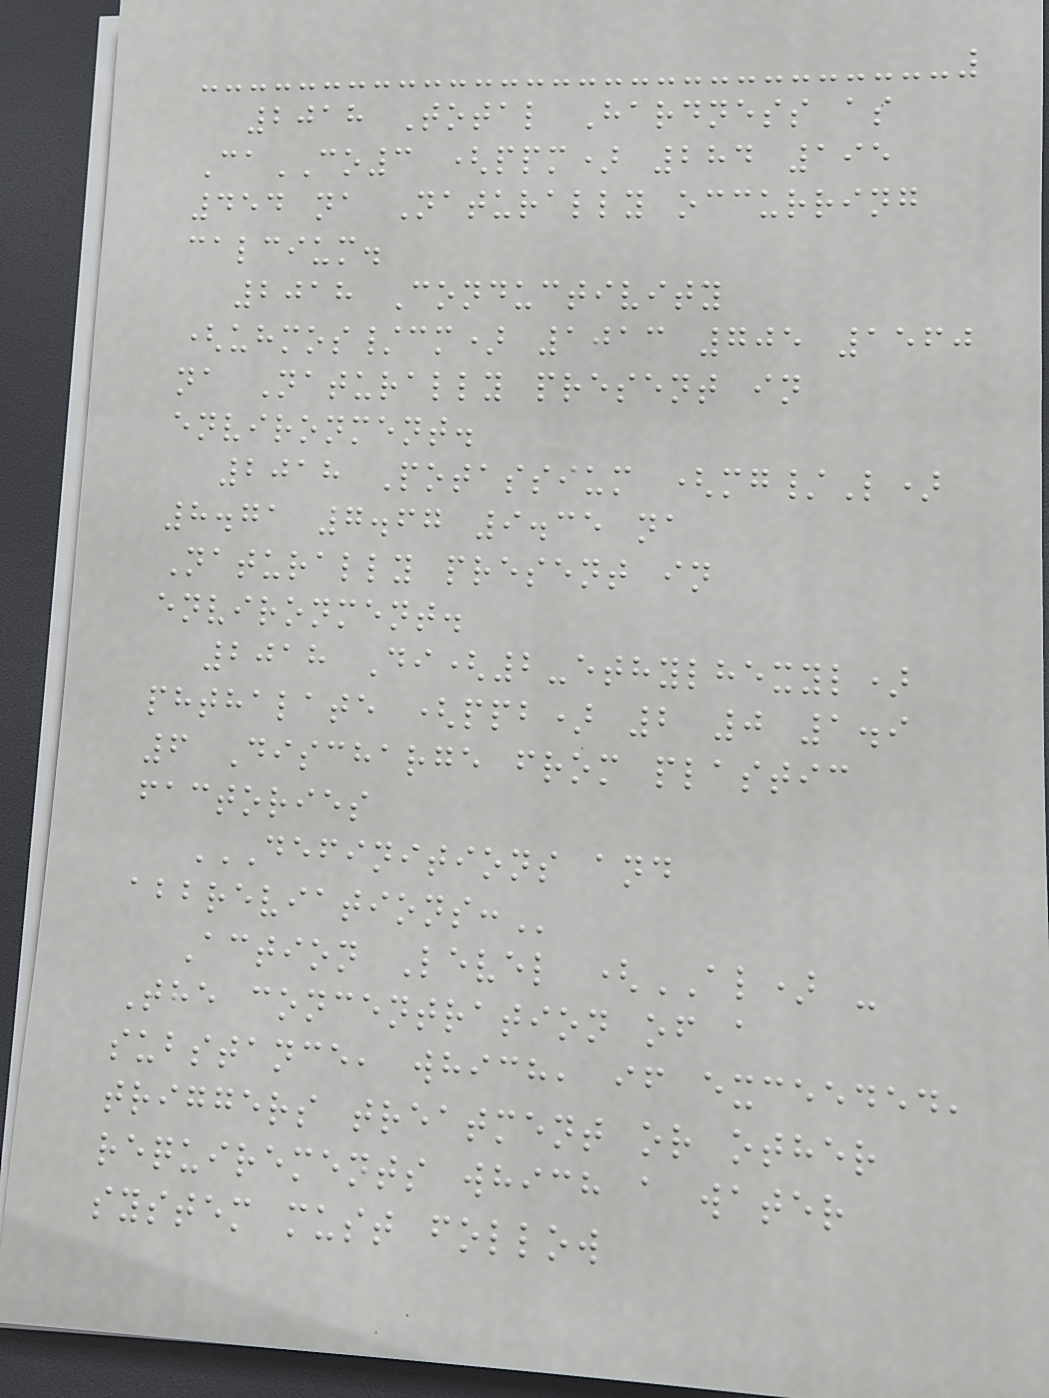2018 Total Hardness as
CaCO3 (ppm) 284 195
454 na Naturally occurring
calcium.
2018 Conductivity
(uhmos/cm) 1013 705 1560
na Naturally present in
environment.
2018 Potassium (mg/L)
8.71 7.67 9.35 na
Naturally present in
environment.
2018 Di(2-ethylhexyl)
phthalate (ppb) 2 0 1.9
6 Discharge from plastic
factories
DEFINITIONS AND
ABBREVIATIONS:
Action Level (AL) -
The concentration of a
substance, which, if exceeded,
triggers treatment or other
requirements which a water
system must follow
